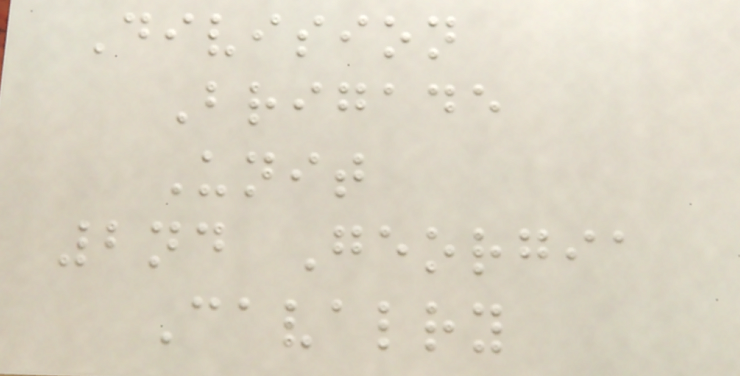Division
Brigade
Unit
2nd Georgia
Cavalry
